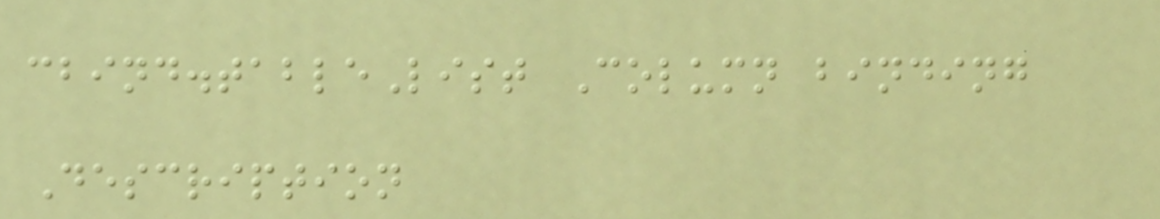cbind.tableList Column binding
Description
